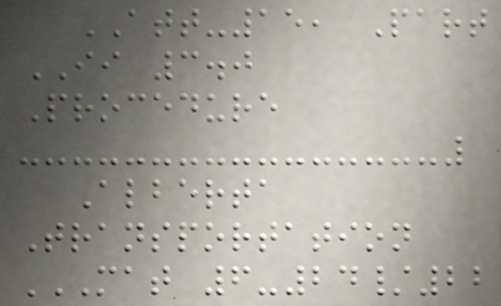ATT-15, Part
II 3.0
Procedure
Alberta
Transportation
MAT 6-24/22
